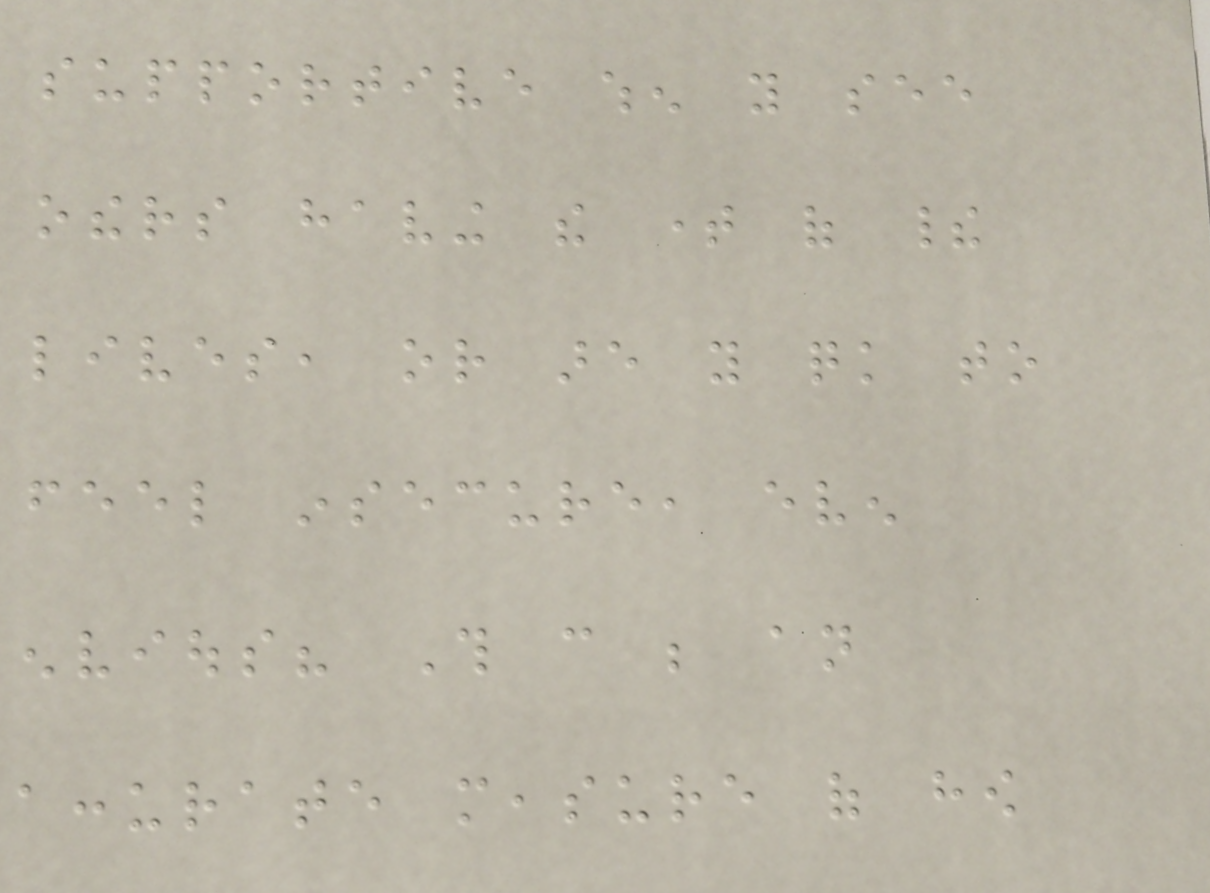supportive when you see
others having the time of their
lives, or are you quick to
feel insecure, even
envious? This can be an
accurate measure of how
